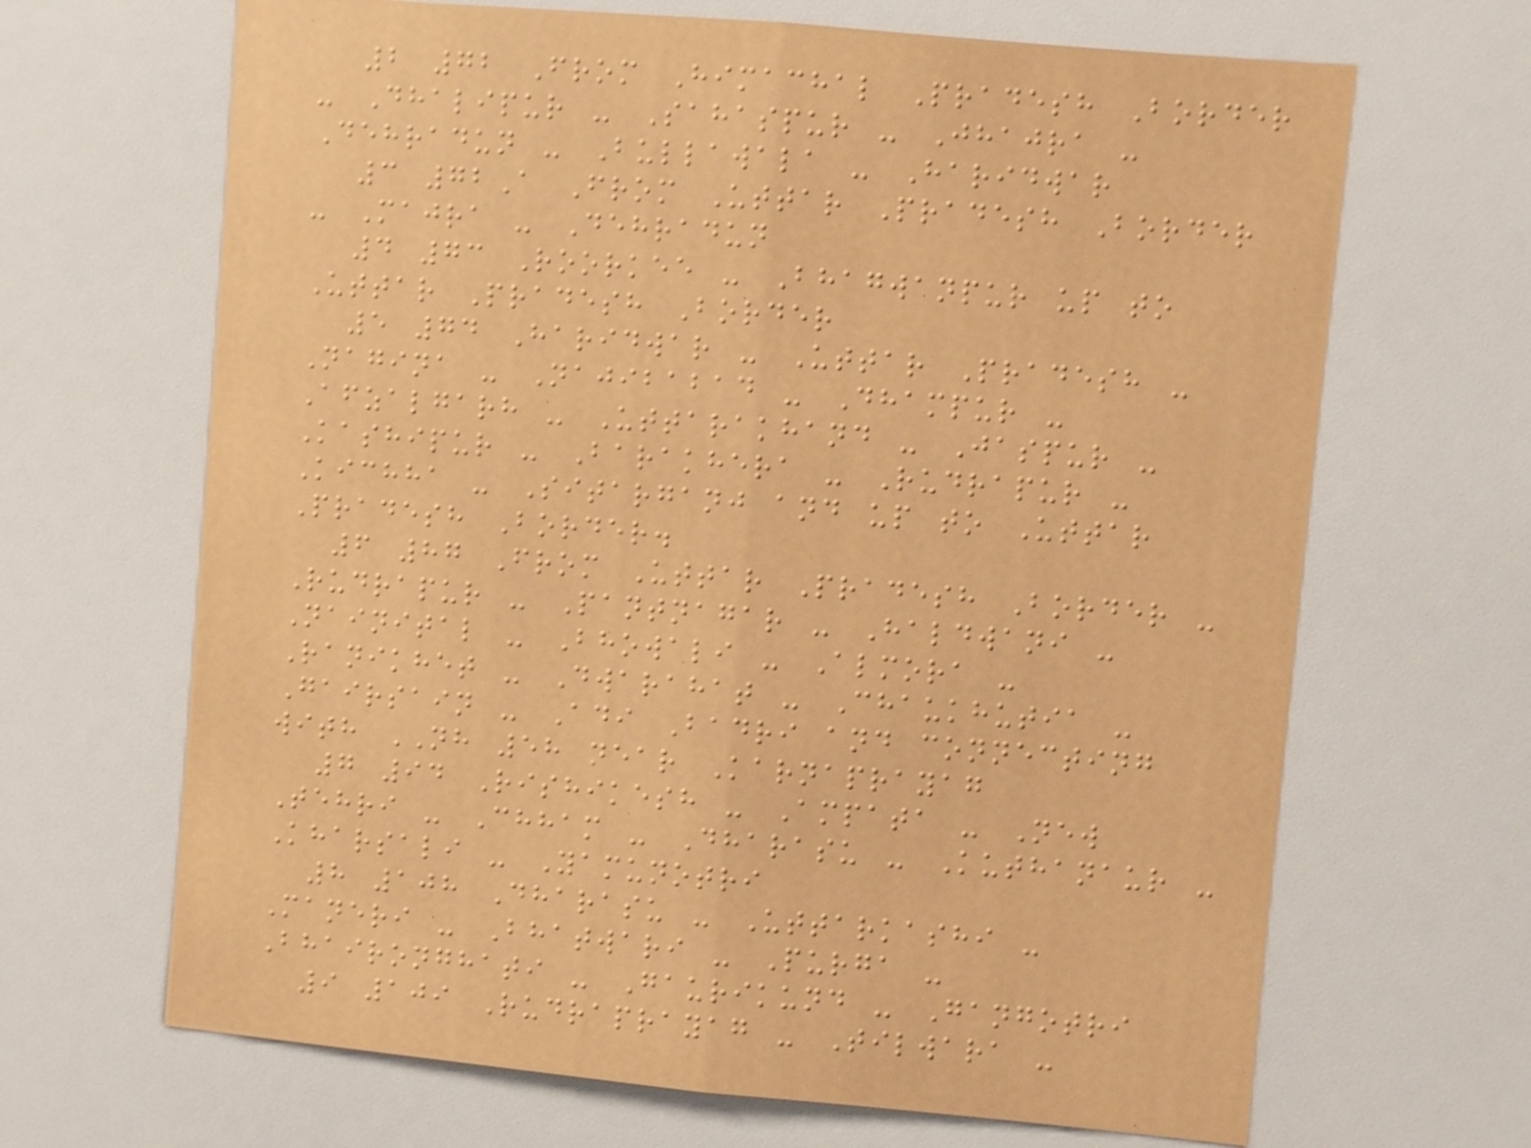2 72 From Himachal Pradesh Border
- Dhalipur - Sahaspur - Jhajra -
Dehradun - Bullawala - Haridwar
3 72A From Uttar Pradesh Border
- Majra - Dehradun
4 73 Roorkee - Bhagwanpur up to
Uttar Pradesh Border
5 74 Haridwar - Uttar Pradesh -
Nagina - Najibabad - Dhampur -
Afzalgarh - Uttarakhand - Jaspur -
Kashipur - Barakhera - Rudrapur -
Kichha - Sitarganj and up to Uttar
Pradesh Border.
6 87 From Uttar Pradesh Border -
Rudrapur - Pantnagar - Haldwani -
Nainital - Bhowali - Almora -
Ranikhet - Dwarahat - Chaukhutia -
Gairsain - Adi Badri and connecting
with NH 58 near Karnaprayag
7 94 Rishikesh - Ampata - New
Tehri - Chham - Dharasu - Kuthanaur -
Kharsali - Yamunotri
8 108 Dharasu - Uttarkashi -
Maneri - Bhatwari - Purga -
Bhaironghati - Gaurikund - Gangotri
9 109 Rudraprayag - Tilwara -
